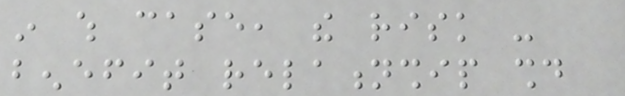in which case, the risk -
benefit relationship should
